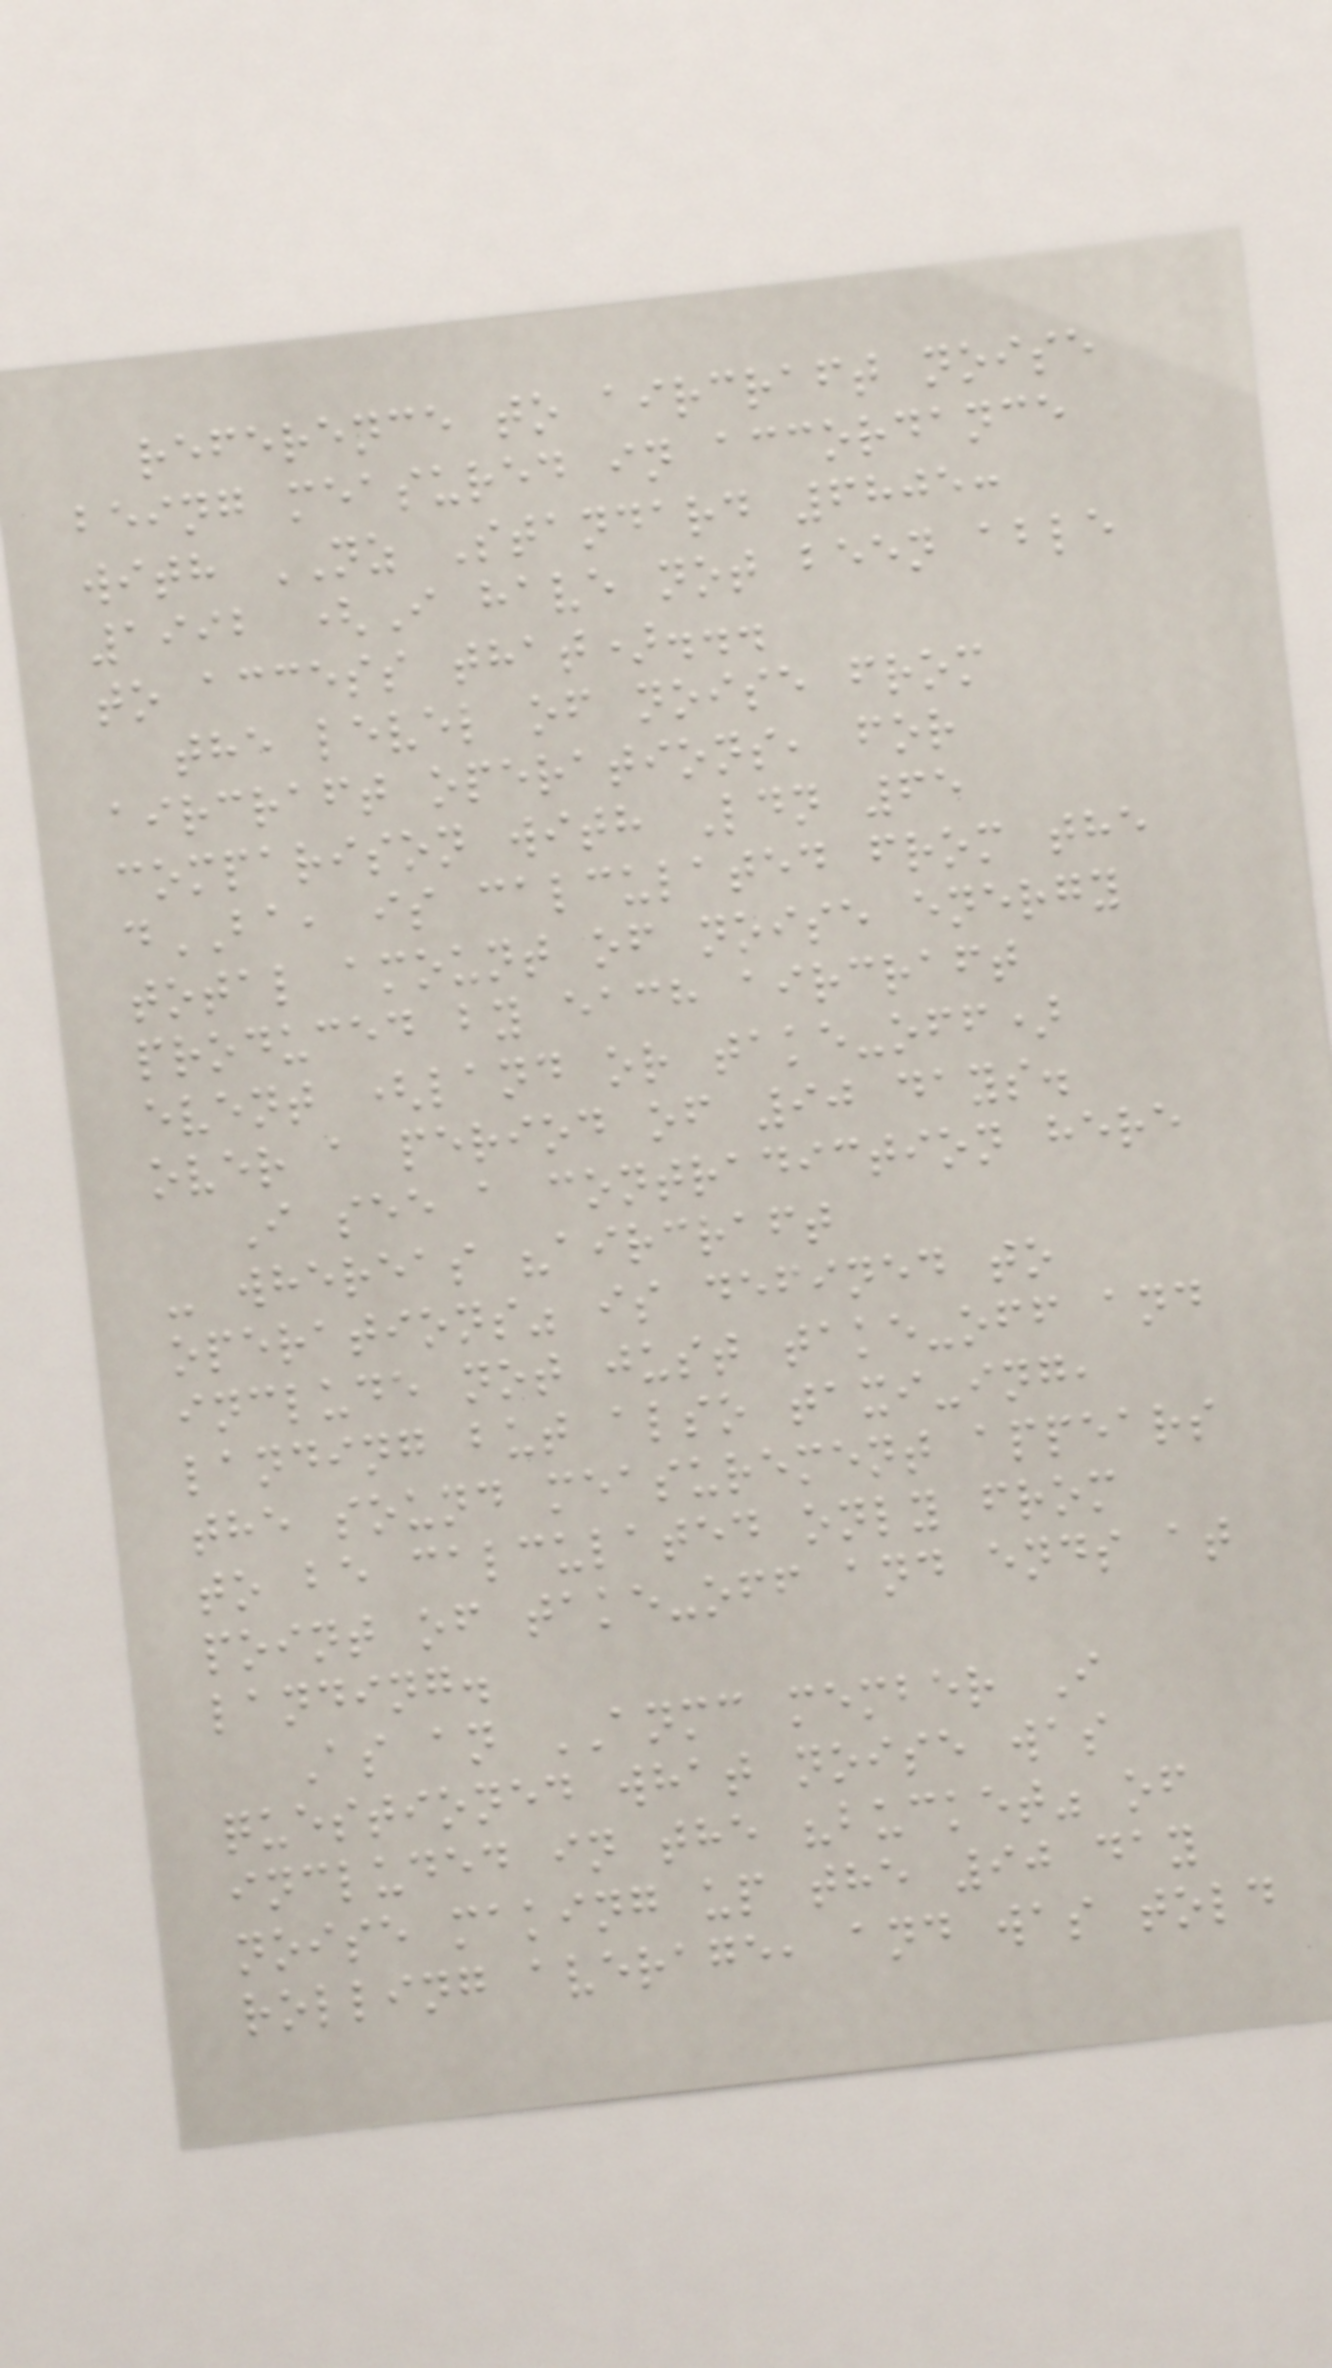reference to aircraft noise
being measured in accordance
with NZ Standard 6805:
1992 (I have not been able
to access that)...
the level of noise from
aircraft operations, for
comparison with Ldn 65
dBA, is calculated from the
total amount of noise energy
produced by each aircraft
event (land or take-off)
over a period of 90 days.
I see a contradiction here
- whereas "aircraft
operations" is defined to
include not just take-off and
landing but also taxi-ing,
the sound measurement appears
to be calculated only from
point of take-off and ends at
landing.
As an ANMC member I
questioned what noise was
included in the "bucket" of
noise making up the 90 day
rolling average, and was told
